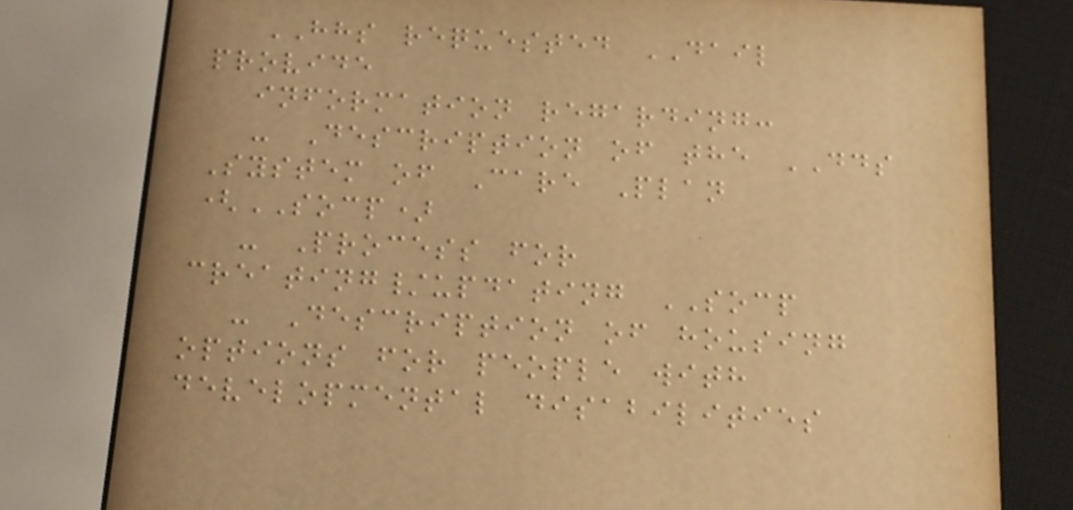HHS requested DAIL
provide
information regarding:
- Description of the DDS
System of Care Plan
(SOCP)
- Process for
creating/updating SOCP
- Description of housing
options for people with
developmental disabilities
